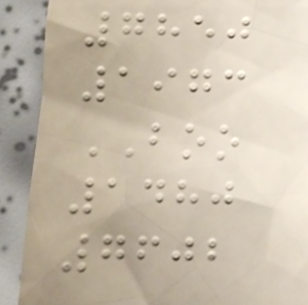7850
1973
BOO
1480
7602
